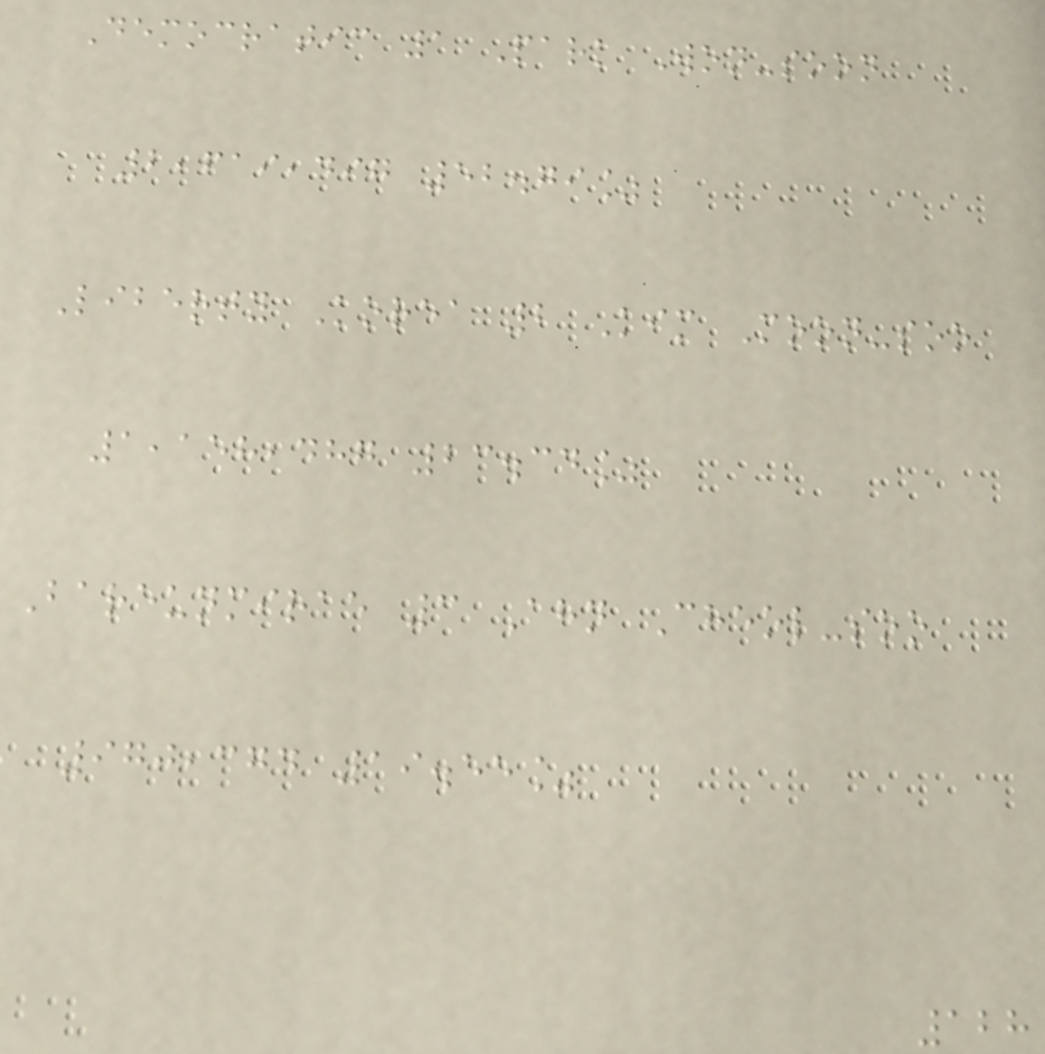Democratic 1 Park Won-soon
2,619,497 52.79%
Liberty Korea 2 Kim Moon-soo
1,158,487 23.34%
Bareunmirae 3 Ahn Cheol-soo
970,374 19.55%
128
